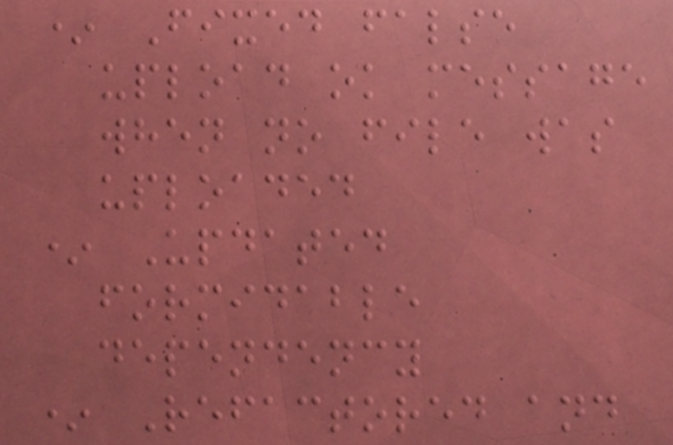* Fixed false
upload ok message
when no file was
uploaded
* Updated
formidable
dependency
* Refactored and
